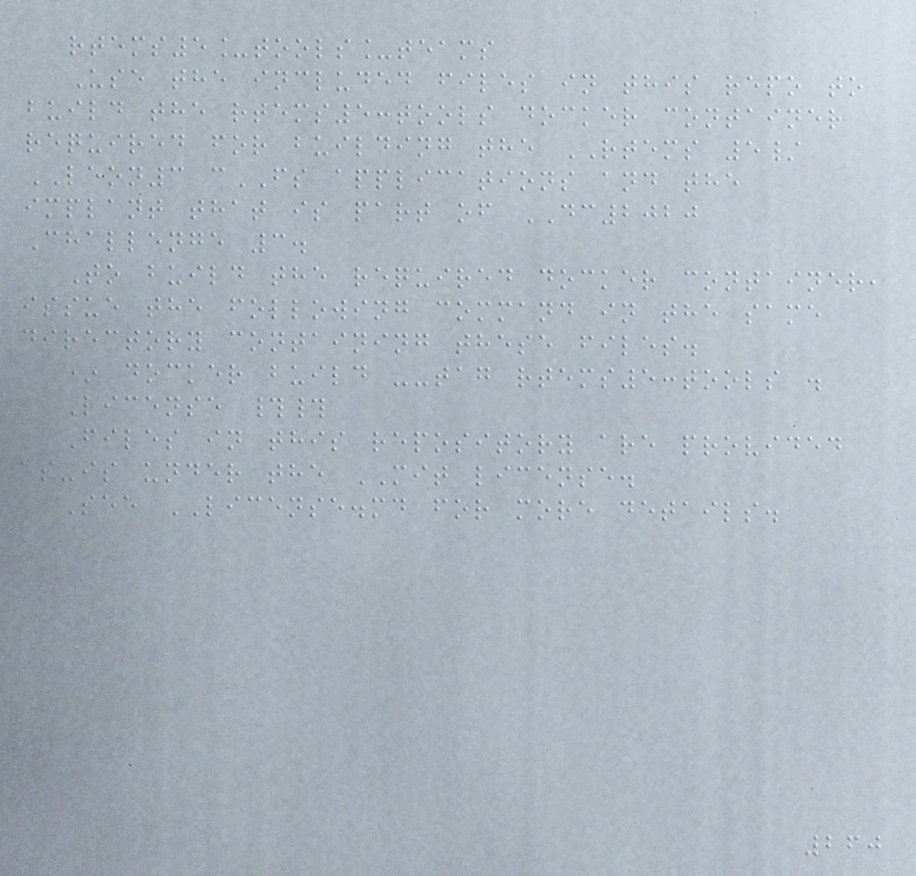rtems5_tools_teams
Use the included files in this repo to
build the rtems5:tools docker container
required for building the RTEMS 5/
LEON3 cFS applications and the
implant that is part of DC2020
Challenge 3.
To build the required docker container,
issue the following command in the same
directory containing these files.
* docker build --tag rtems5:tools .
License ##
Files in this repository are provided
as-is under the MIT license.
See LICENSE.md for more details.
260
